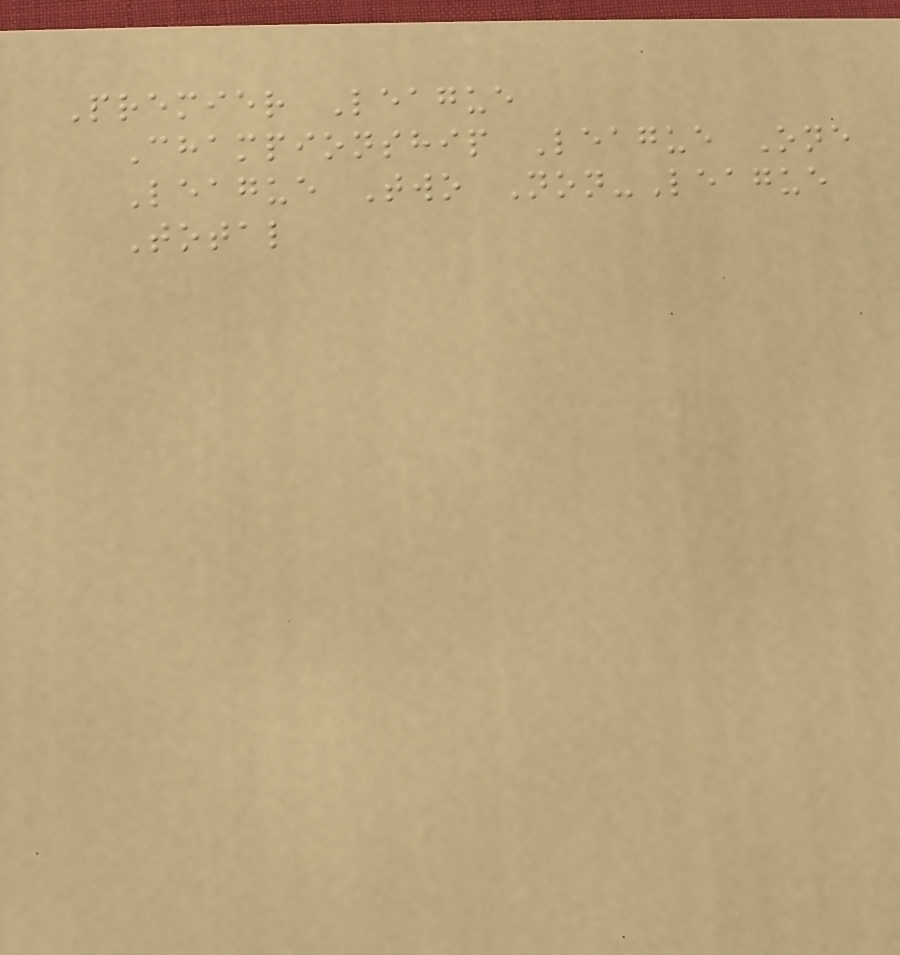Premier League
Championship League One
League Two Non-League
Total
